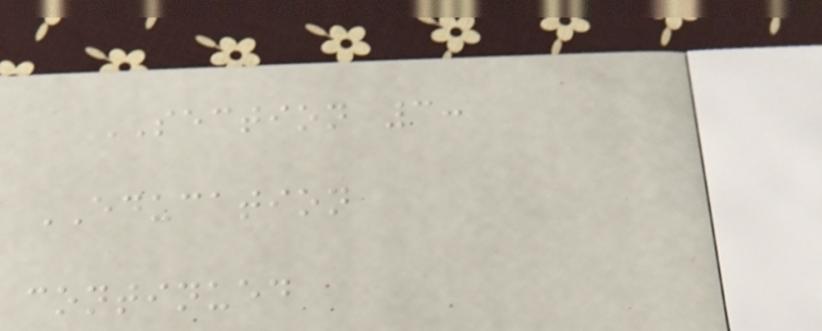SECTION 3:
EDUCATION
continued
